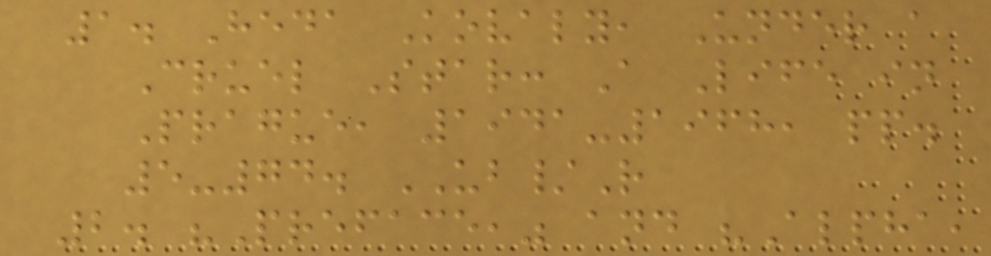1. Heda Kovaly, Under a
Cruel Star: A Life in
Prague, 1941-1968, pp.
5-74. UB/R
2. "Preface," and "Alpha,
